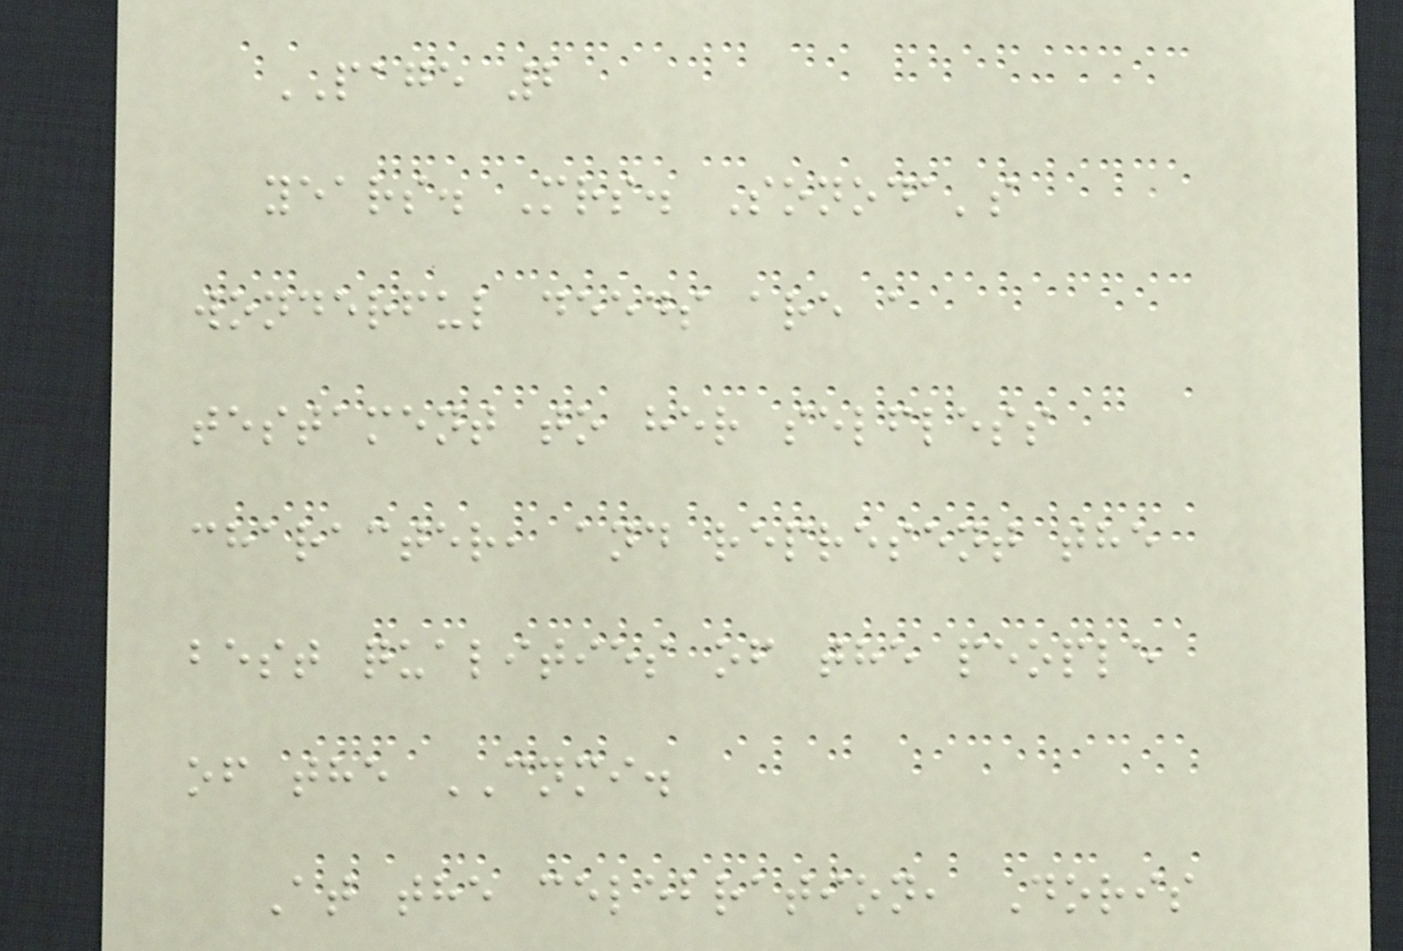PAGE 2
years. Mrs. Sonoda's
wonderful deeds are a
testament to her selfless
character, and represent the
best qualities of the people
of the CNMI.
At the celebration, Doris
